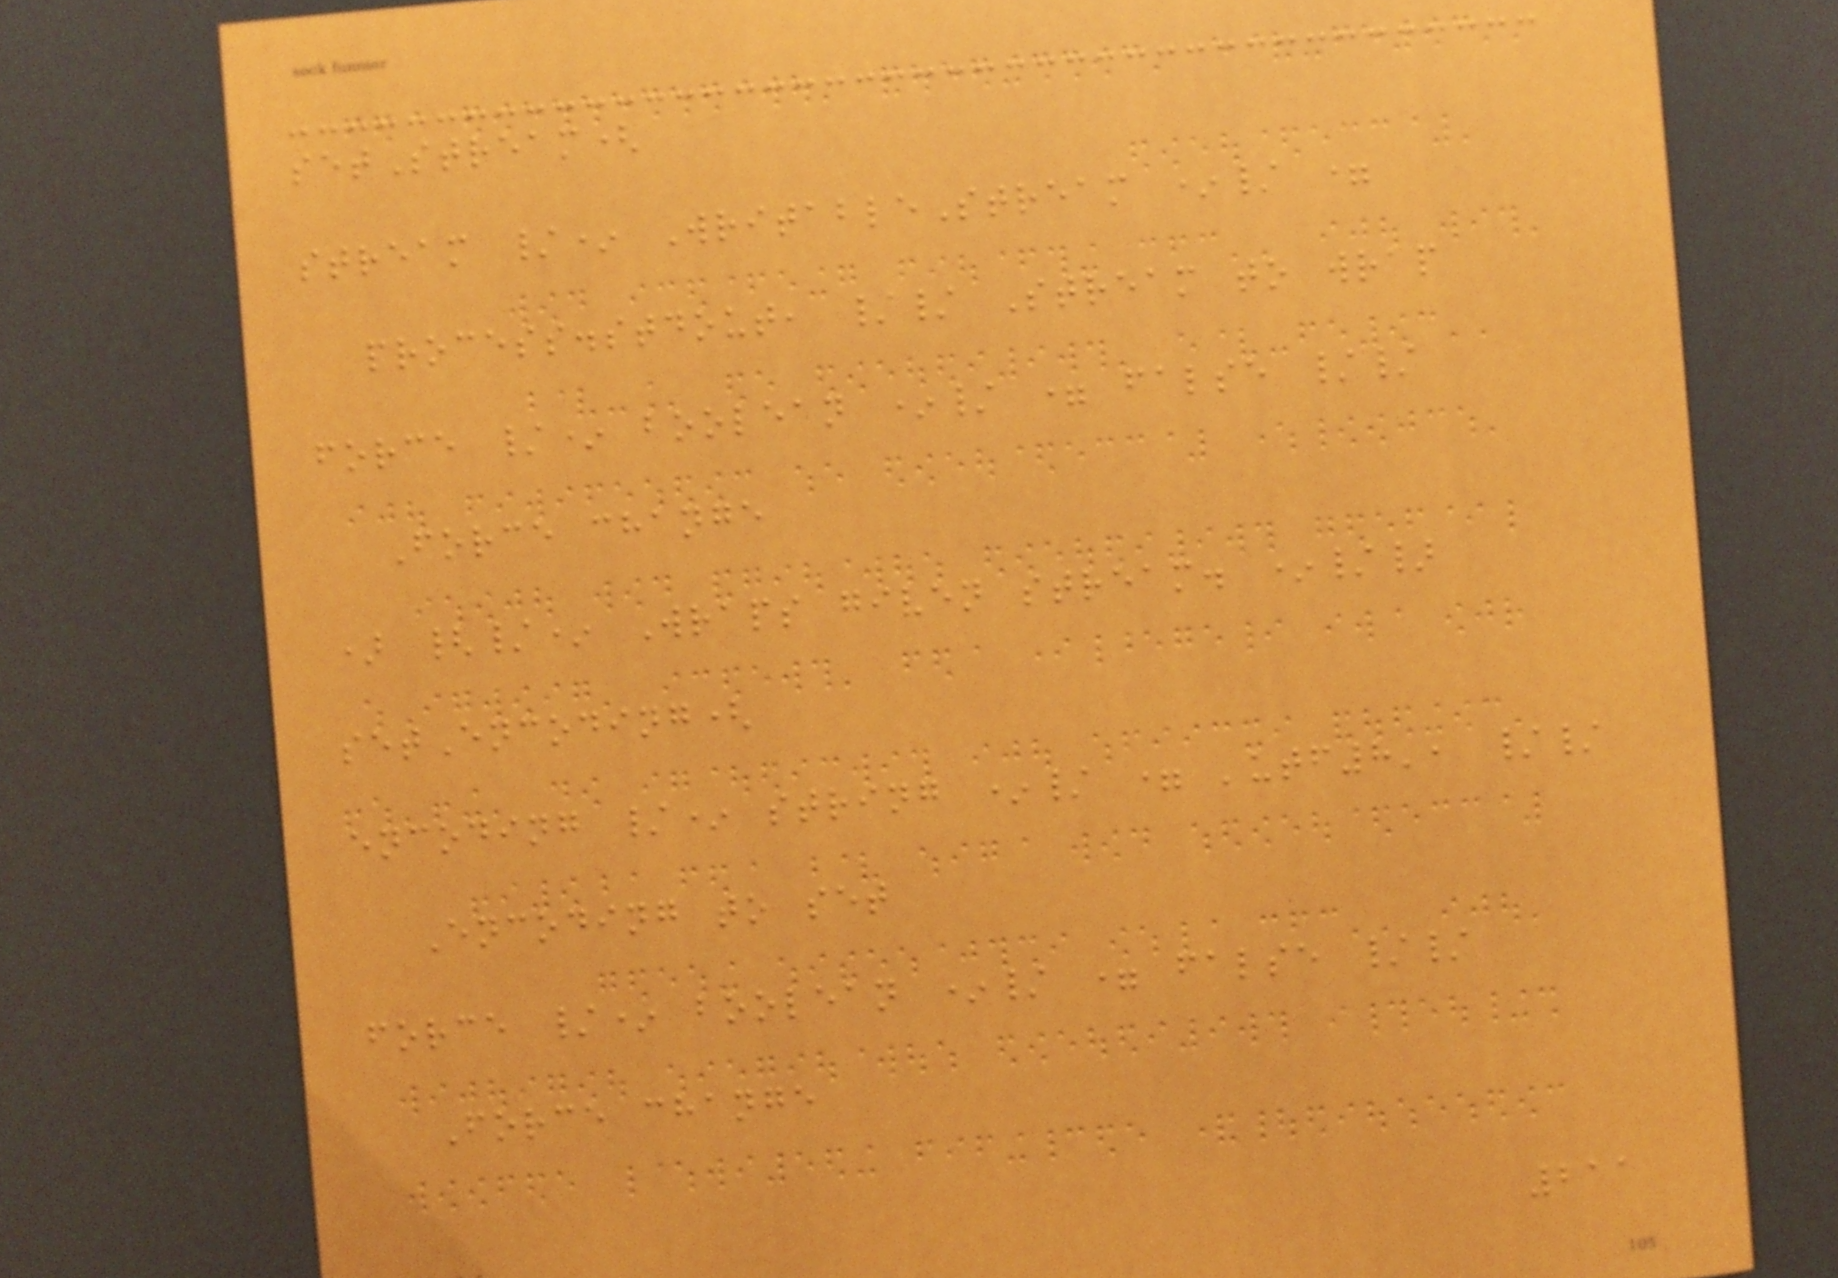setStream(
stream /* WritableStream */ =
process.stdout, // Stream to wrap
force /* boolean */ = false //
Force change
) {/* Wraps given stream. */}
setEncoding(
encoding /* string */ = 'utf8', //
Encoding to set
force /* boolean */ = false //
Force change
211
